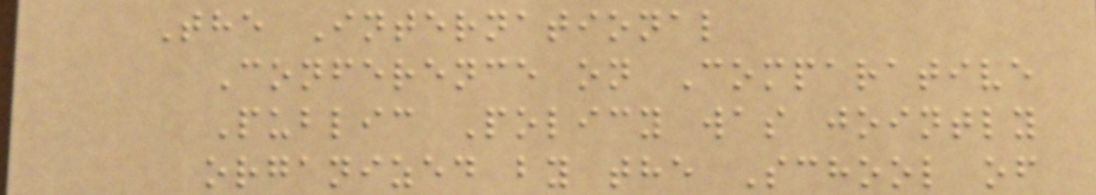The International
Conference on Comparative
Public Policy was jointly
organized by the School of
